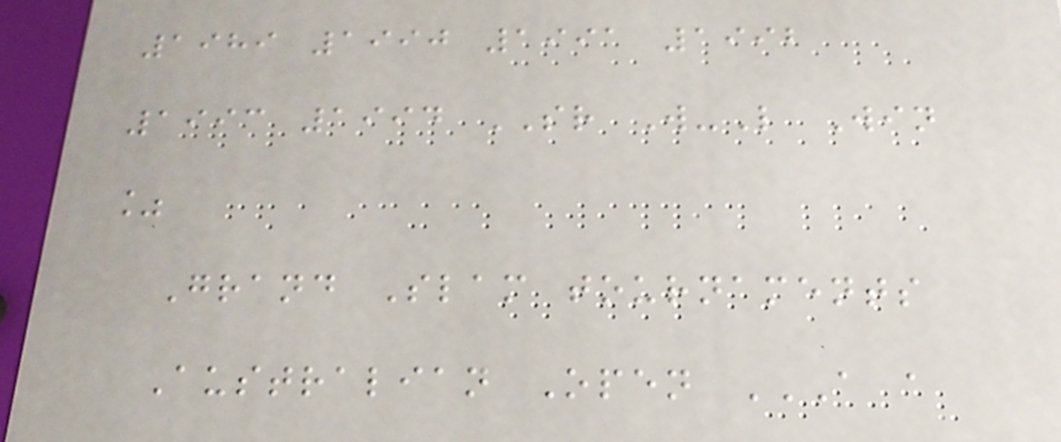1989 1990 1991 1992
1993 1994 SR W-L Win
%
Grand Slam tournaments
Australian Open A A
